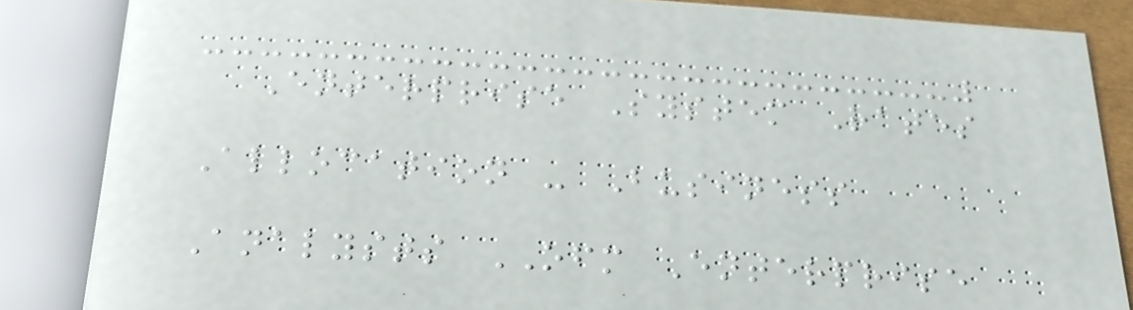Enterprise System Rates
Allocation - Business
Analysts OFM Enterprise
